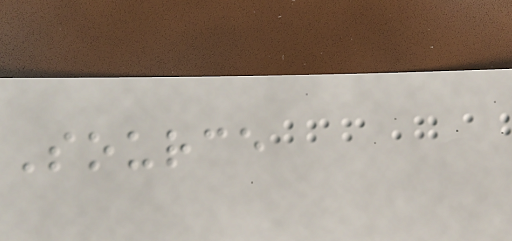Source
